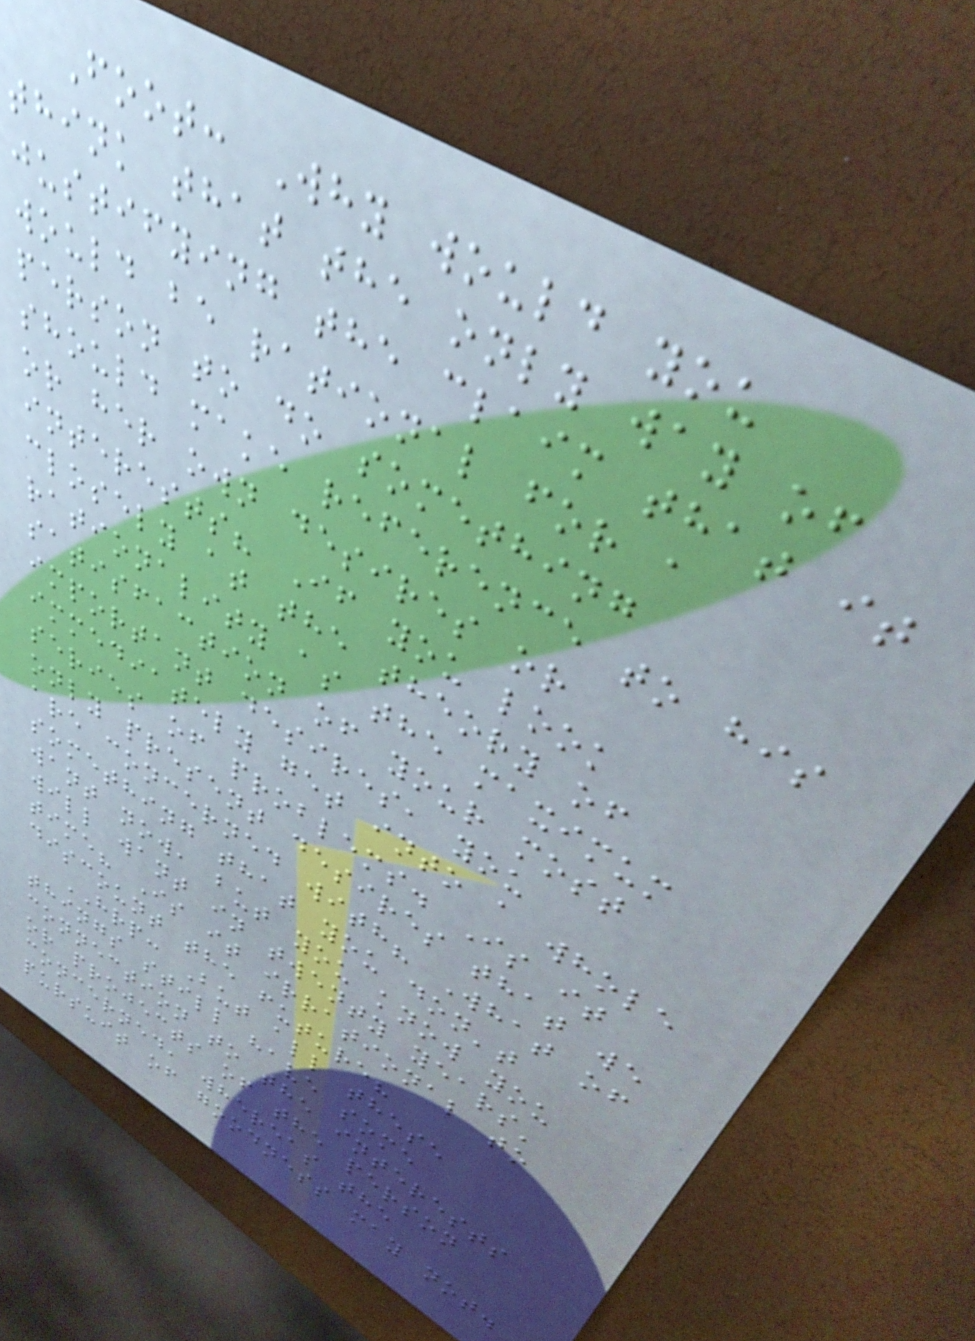Foot: Why would you
think that the only way of
justifying the claim that it
would be rational for a
person to do something
should make reference to his
or her own desires or
interests? If you look
closely at the theory of
rationality as the maximum
satisfaction of your most
important desires, you
immediately get into a whole
series of problems. Is it
only present desires that we
are concerned with? What of
something that you don't
want now, but you know you
will want in twenty years'
time? Is it irrational to
discount the future?
HRP: But all these
things still have some
connection to the interests
or projects of the person
concerned, whereas the
pursuit of goodness may not.
